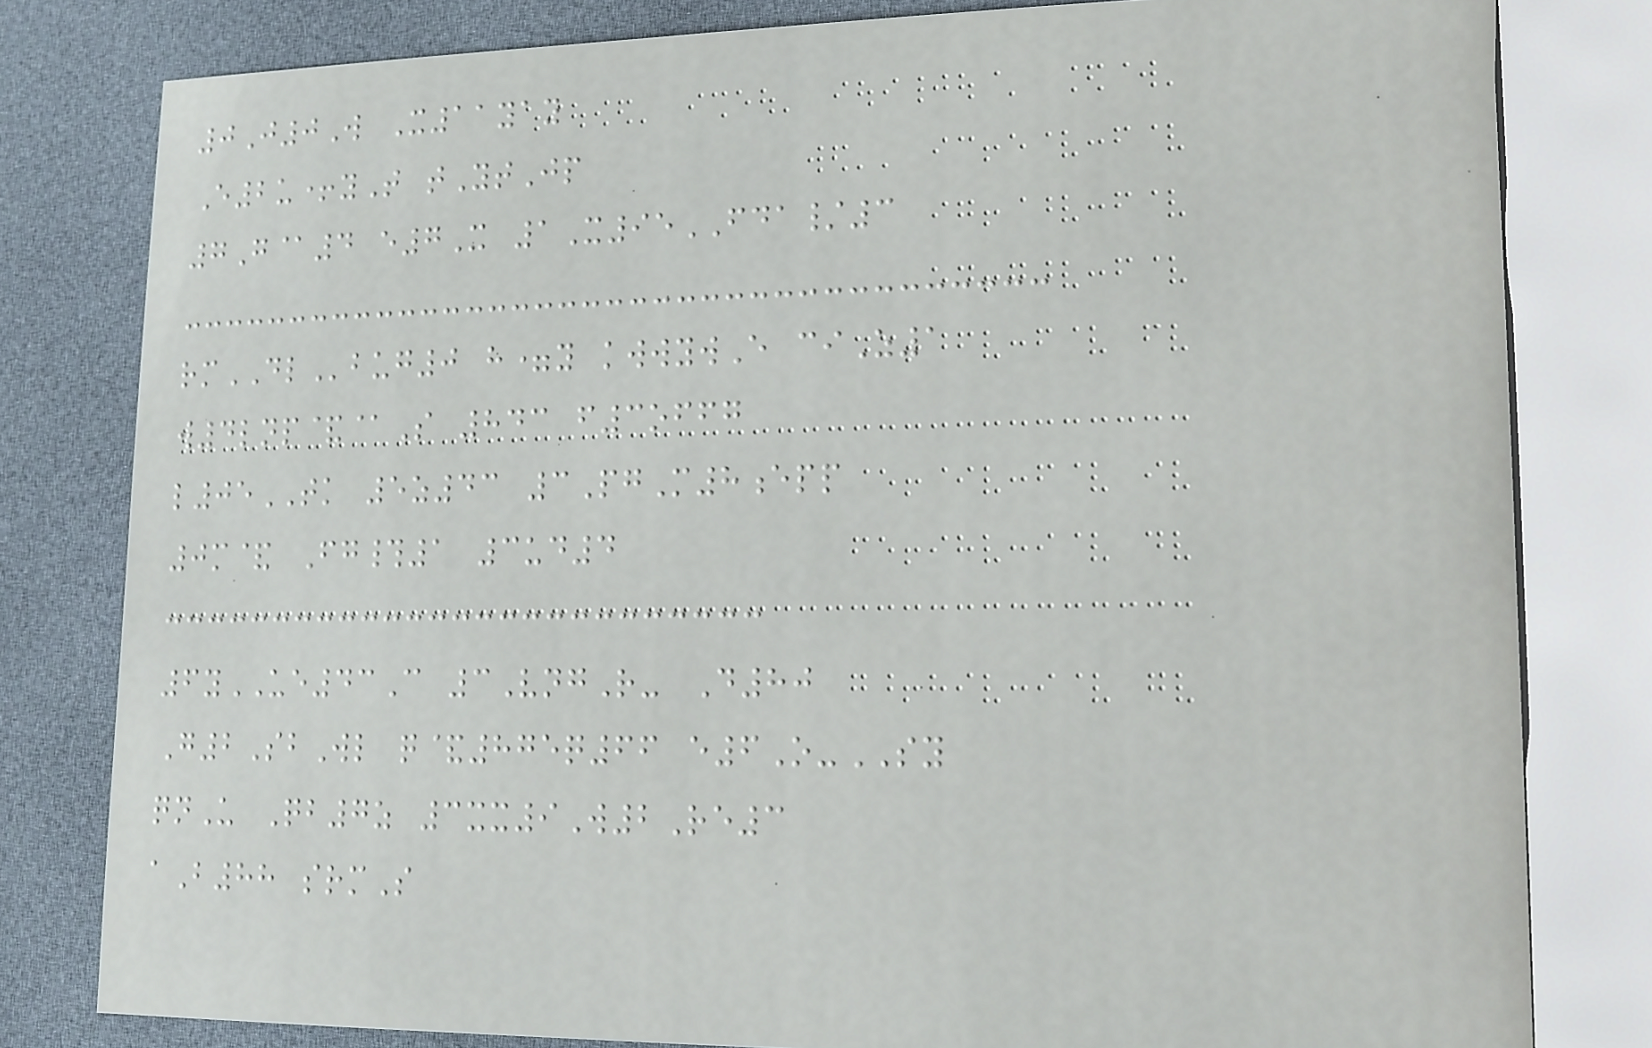0J0W X11yay
E2u+yT tYtJp
7G@4 e7X 1X95FDA/3
rmDLbug0 h=y kwwywE ciZ1
w4lnp&@S 843 f3offg
l05TK 5z43 3PgM8epp
0m& Fg#1 3ud4
6yUE43C 3VngR- D80
G2SbWl q&875q66 e6O-SY
qnU Qb7z 3xx9W2Re3
aB88 srmS
